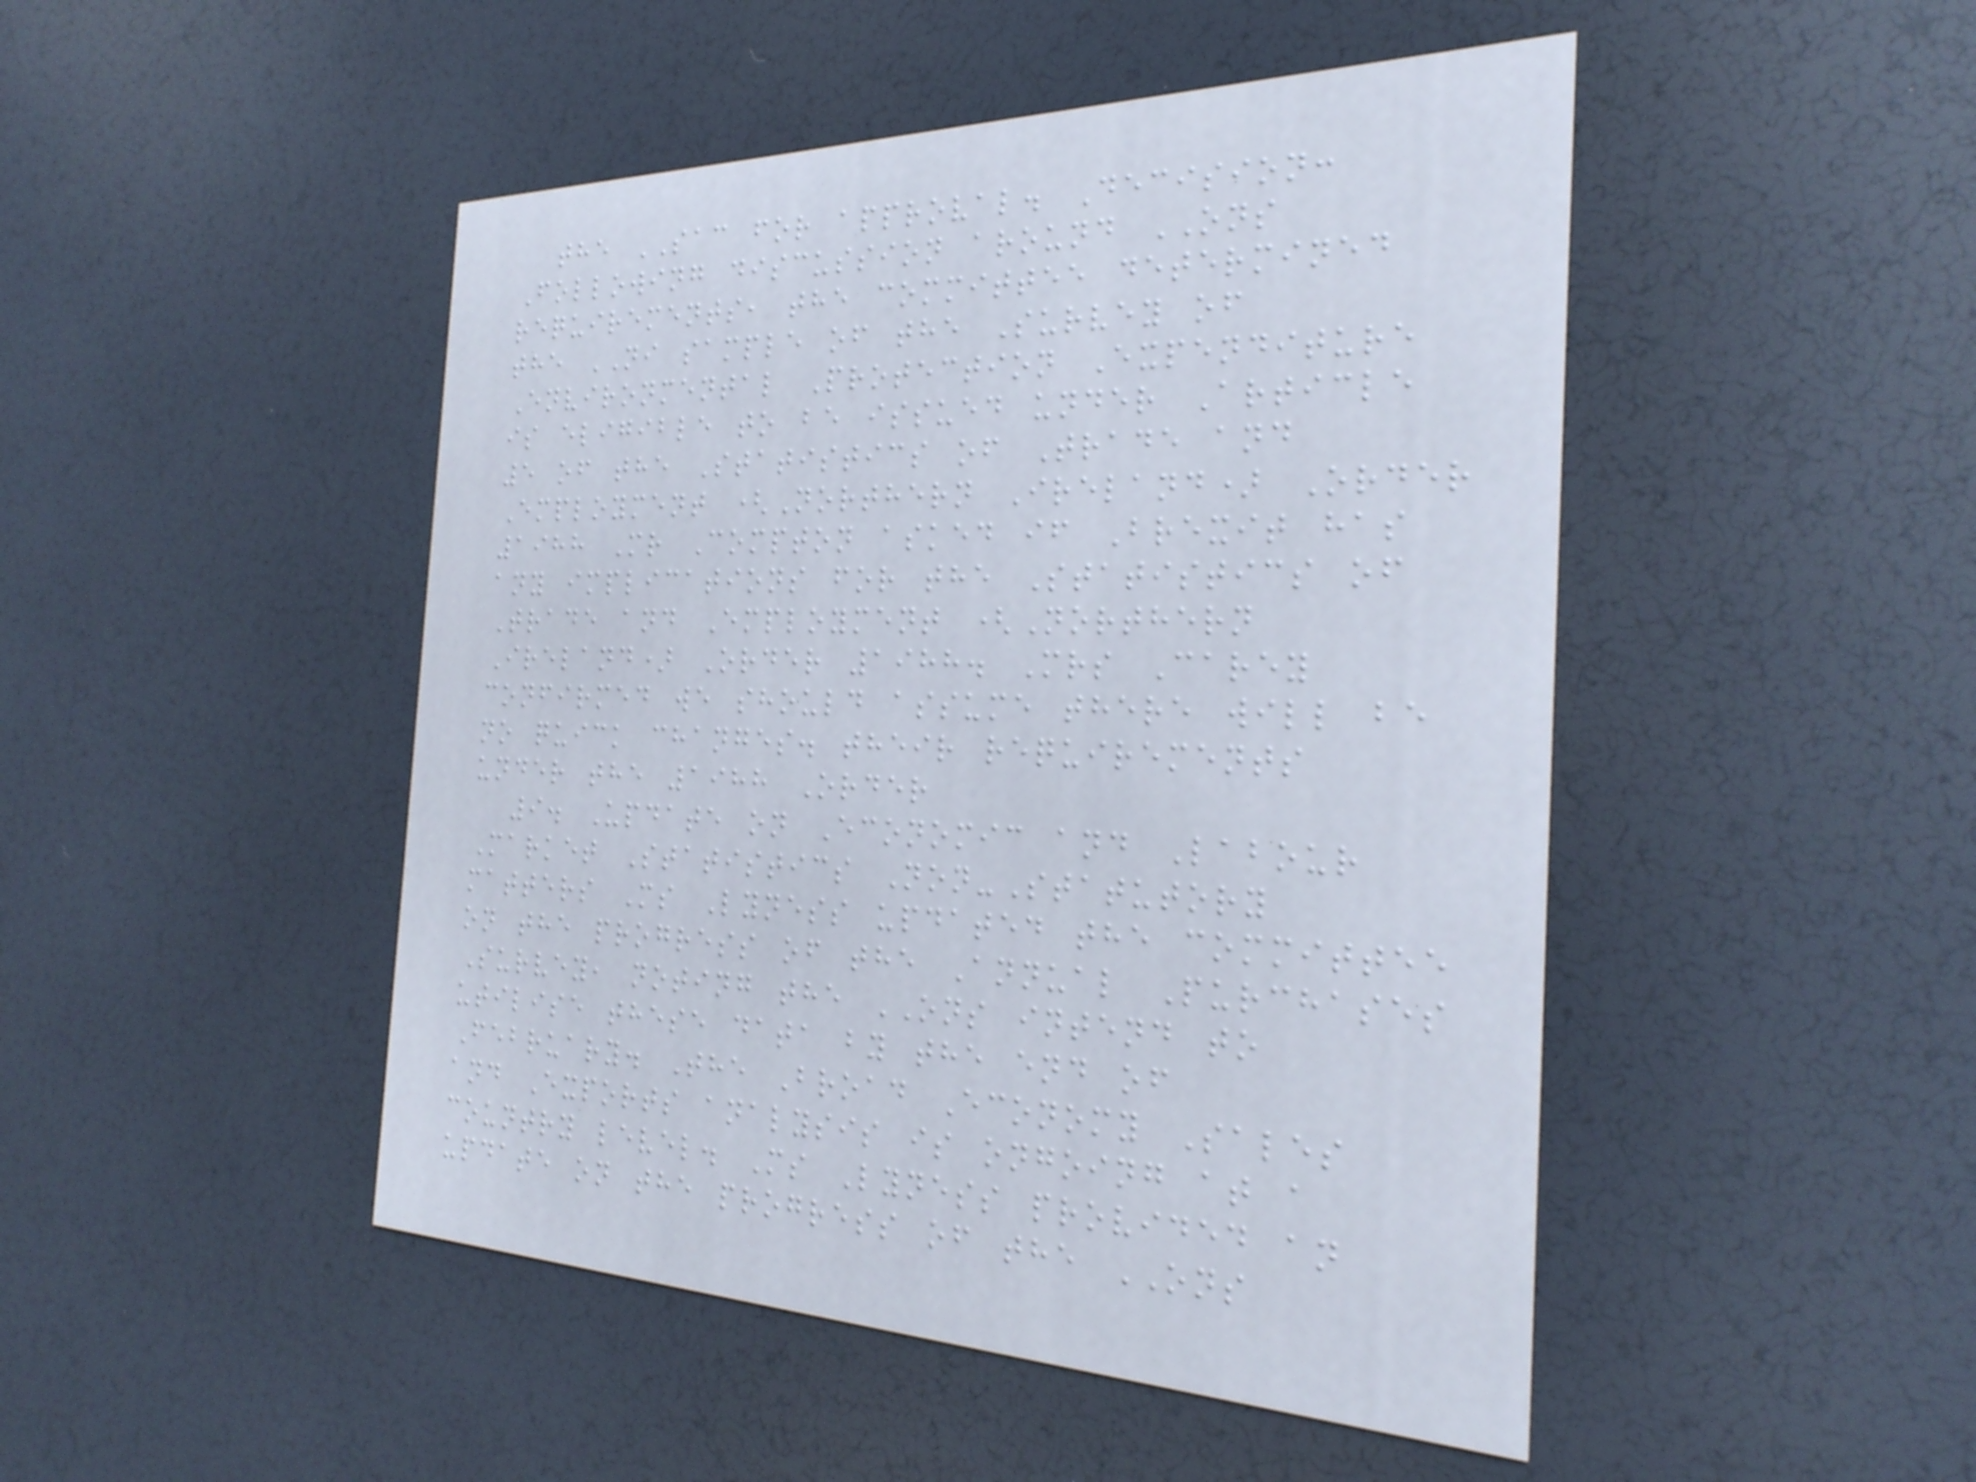the SAC for approval. Decision:
Following discussion around ONS
requirements, the committee determined
the NI sample of the Survey of
Environmental Protection Expenditure
is eligible to be issued under Article
5 of the Statistics of Trade and
Employment (Northern Ireland) Order
1988 Mr Compton asked if Brexit has
any implications for the Statistics of
Trade and Employment (Northern
Ireland) Order 1988. Mrs Carey
confirmed we should assume there will be
no quick changes. their requirements
under the 1988 Order
9. Update on Economic and Labour
Market Statistics Non-Statutory
matters Ms Lyness updated the committee
on the progress of the Annual Purchases
Survey, noting the ONS intend to
utilise these data by the end of
February. The Broad Economy Sales
and Exports analysis is ongoing at a
country level. Ms Lyness provided an
update on the progress of the ONS
